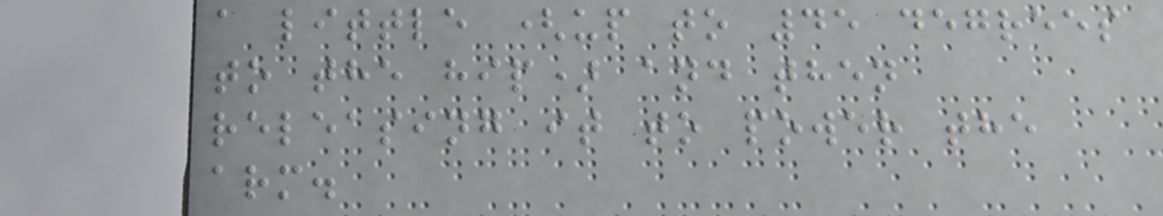a little (up to 45 degrees
to the hip) and then
releasing it to power the
arm.
